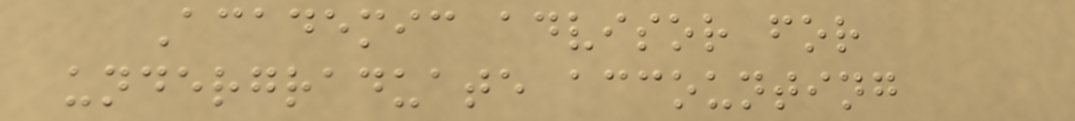Academic advisor for
undergraduate accounting
